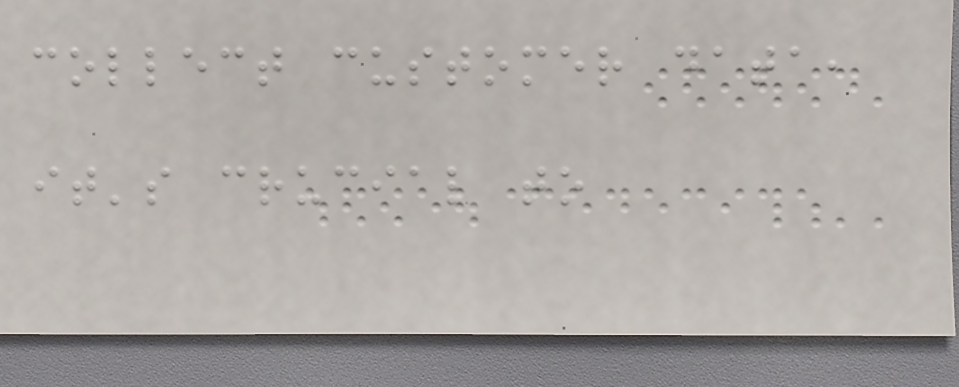collect customer data,
it's crucial to
